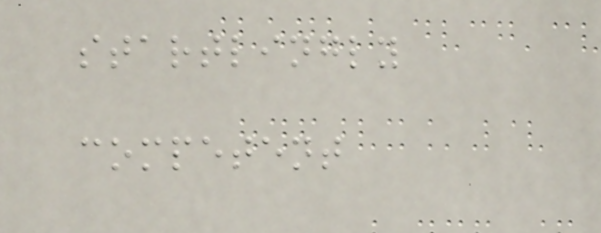startlingly
competent
